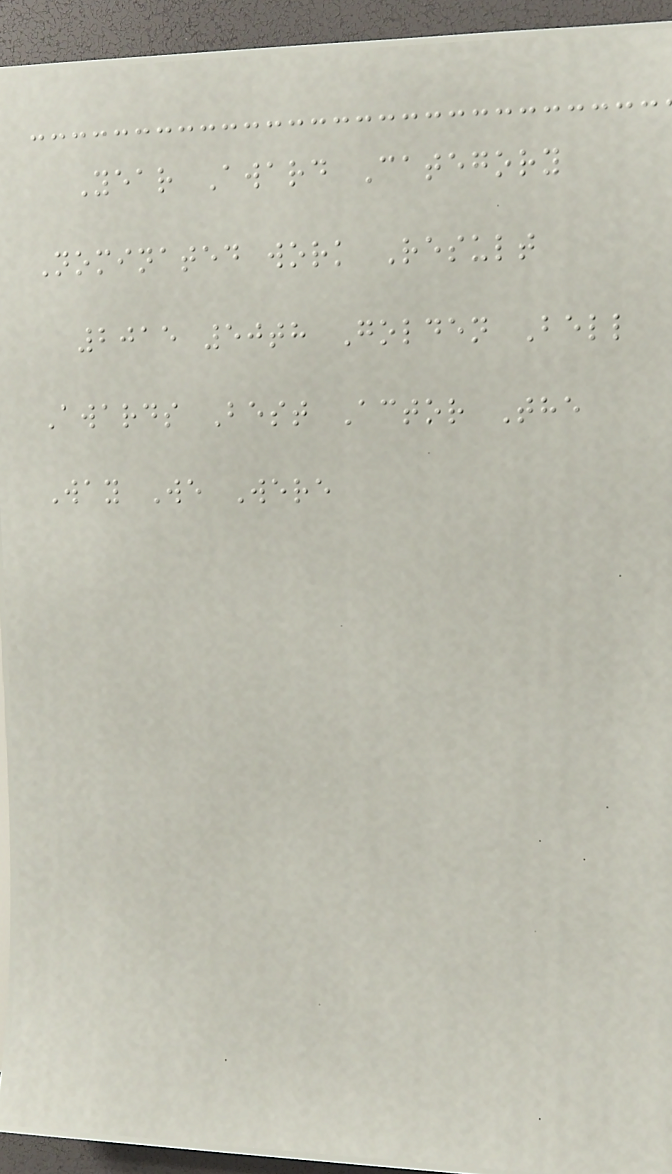Year Award Category
Nominated work Result
2015 50th Golden Bell
Awards Best Actor The
Way We Were
